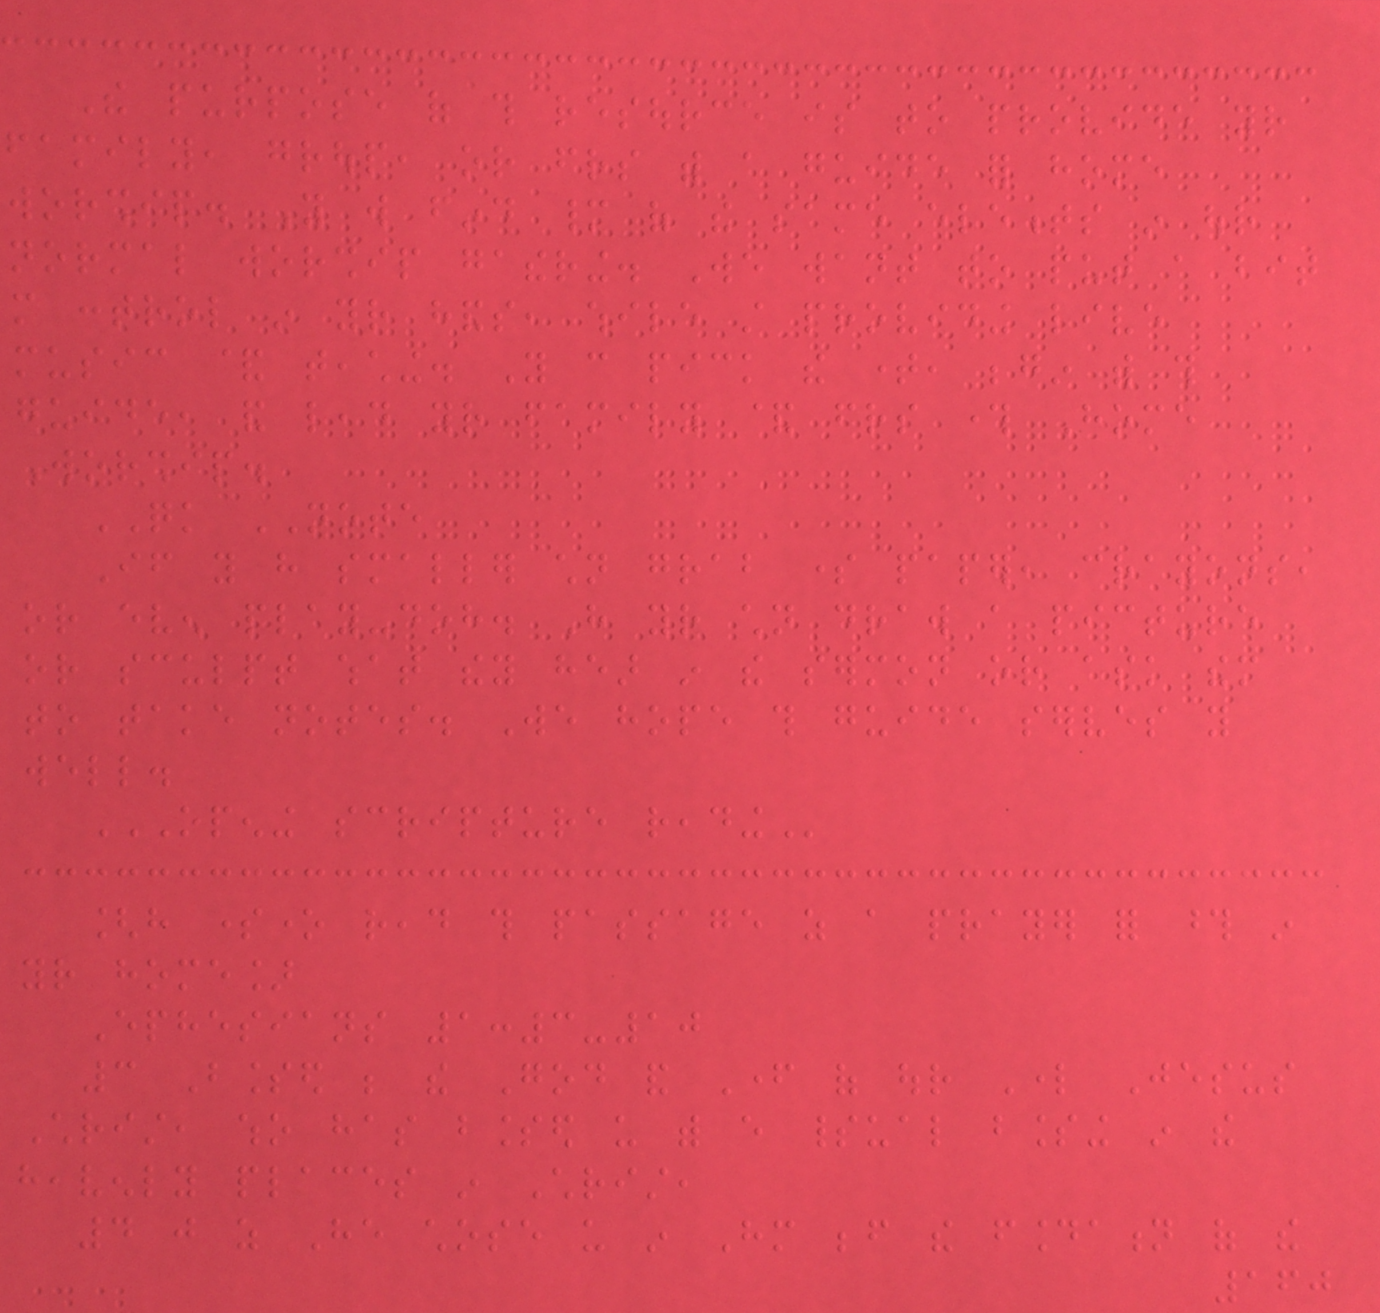The purpose of this resource is to provide your
family, group, or friends with a guide for home
worship. You will find many of the same elements in our
normal worship gathering. We want to put a bit
more control in your hands, while still providing live
music & teaching. You can pick the time, begin with this
guide, and lead your family & friends through Home
Worship.
QUICK NOTE
If you have smaller children grab some paper, crayons,
or even play-doh. Have your children draw a picture
or sculpt what they hear in the sermon or ask them
to take notes. We hope this guide serves you
well.
OPENING SCRIPTURE READING
[have someone read this passage as a prayer for those in
your home]
Ephesians 1:3-10
3 Blessed be the God and Father of our Lord Jesus
Christ, who has blessed us with every spiritual blessing in the
heavenly places in Christ,
4 just as He chose us in Him before the foundation of the
160
